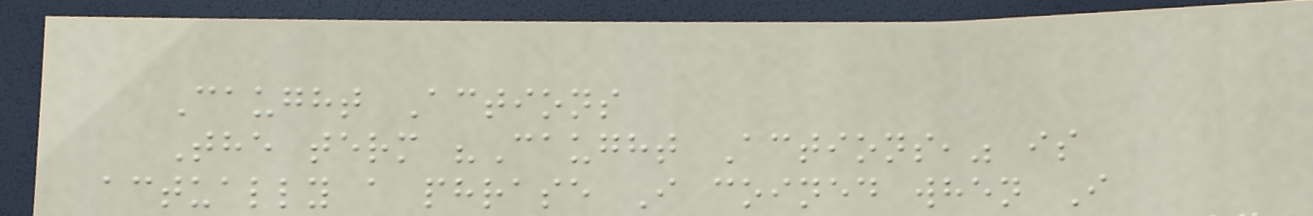Caught Actions
The term "Caught Actions," is
actually a phrase I coined when I
